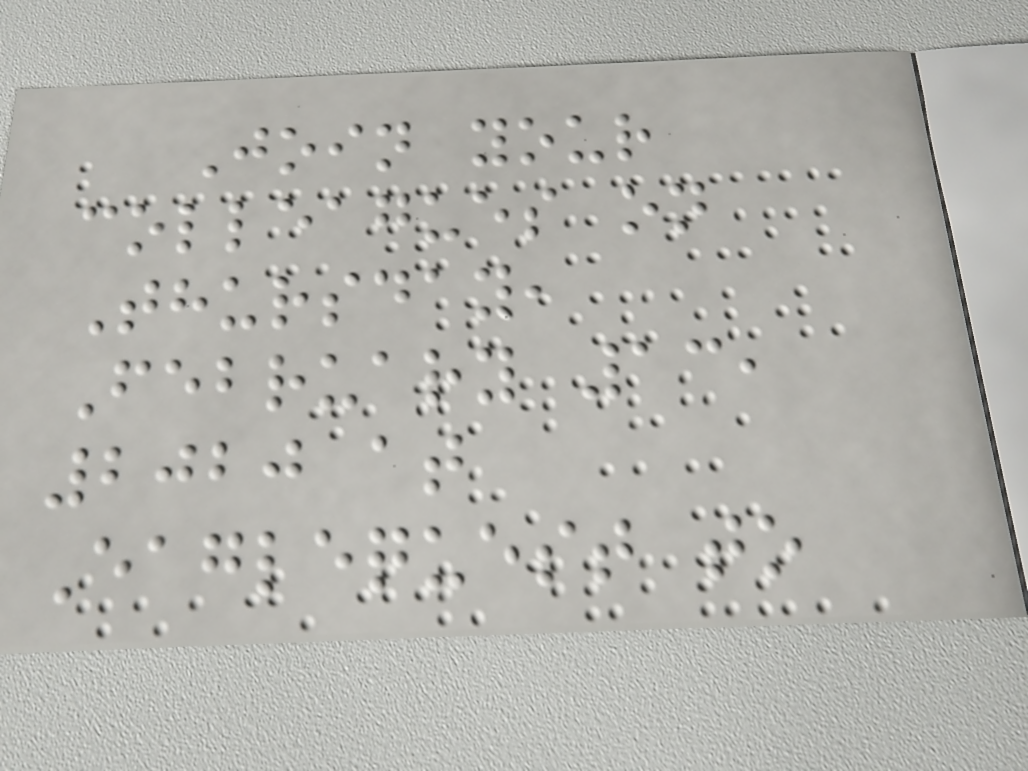Join your
colleagues on
Thursday,
February 13,
2020 at
Eaglequest to
